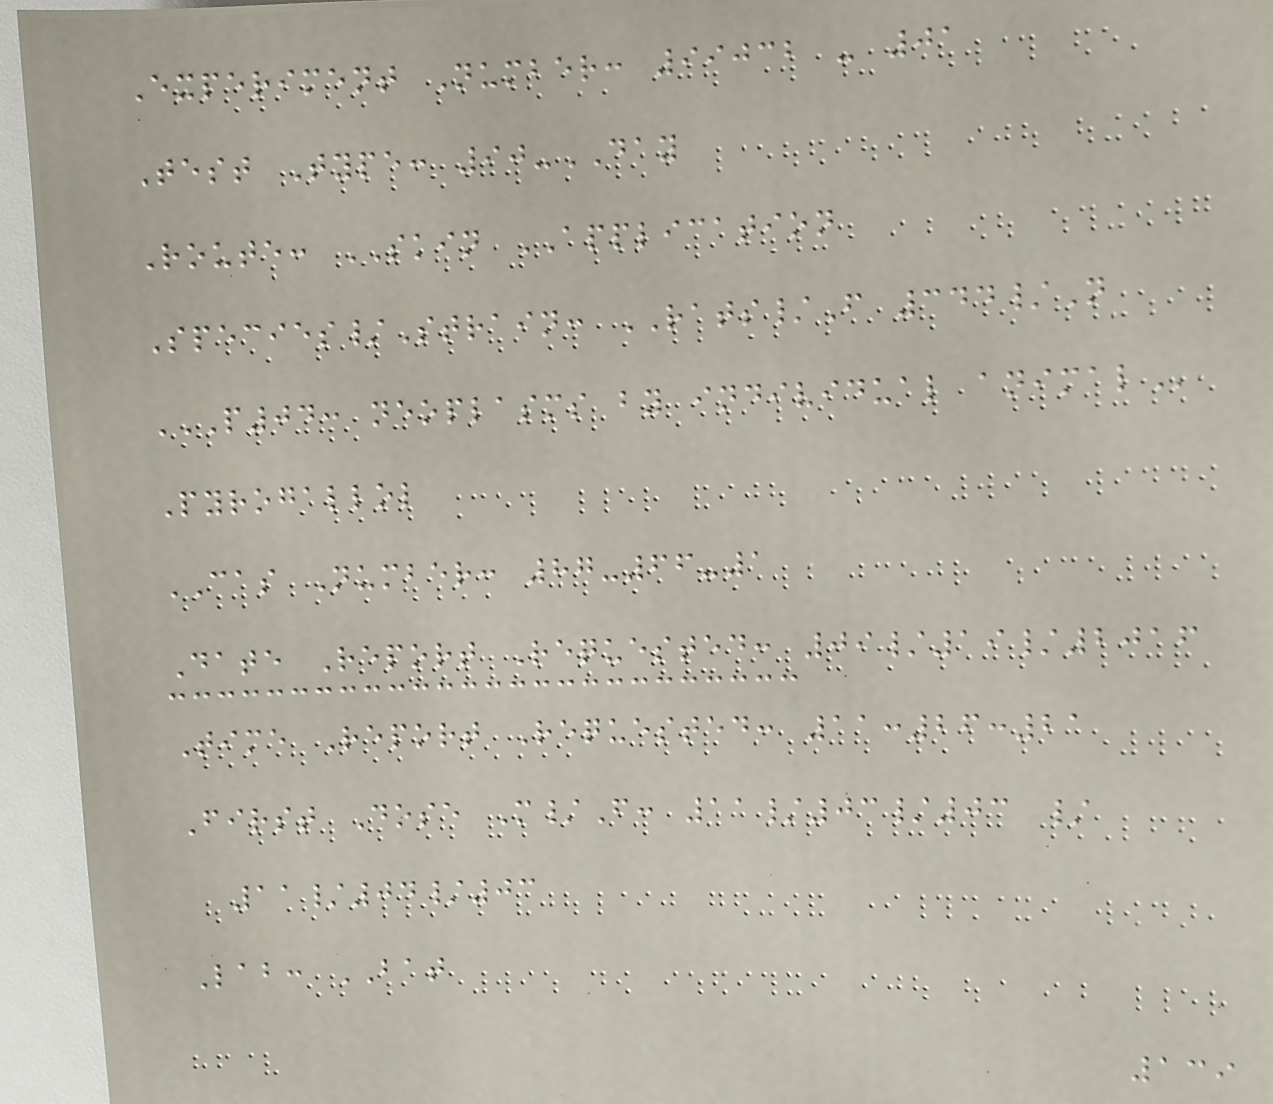Experiment Number: 99032 - 01
Test Type: 90-DAY
Route: SKIN APPLICATION
Species/Strain: RATS/F 344/N
P04: NEOPLASMS BY INDIVIDUAL ANIMAL
Pyrogallol
CAS Number: 87-66-1
Date Report Requested: 09/19/2016
Time Report Requested: 11:26:21
First Dose M/F: 11/03/03 /
11/04/03
Lab: BAT
139
